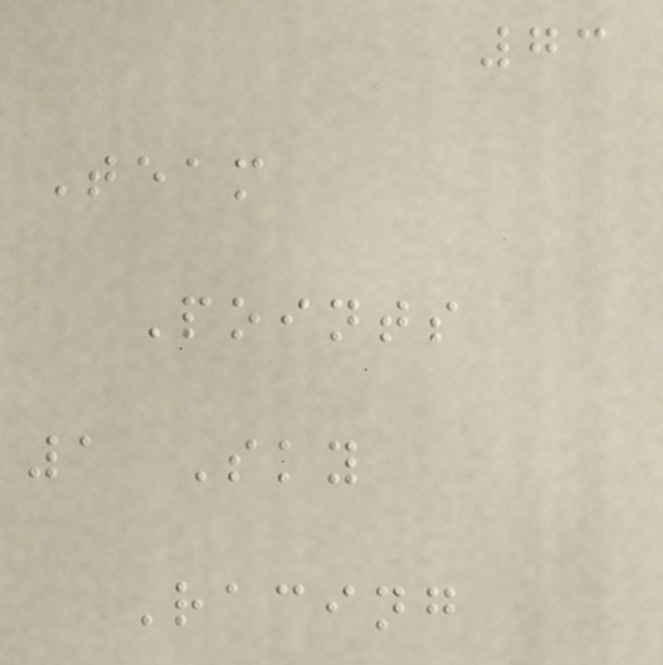73
Team
Points
1 Sky
Racing
